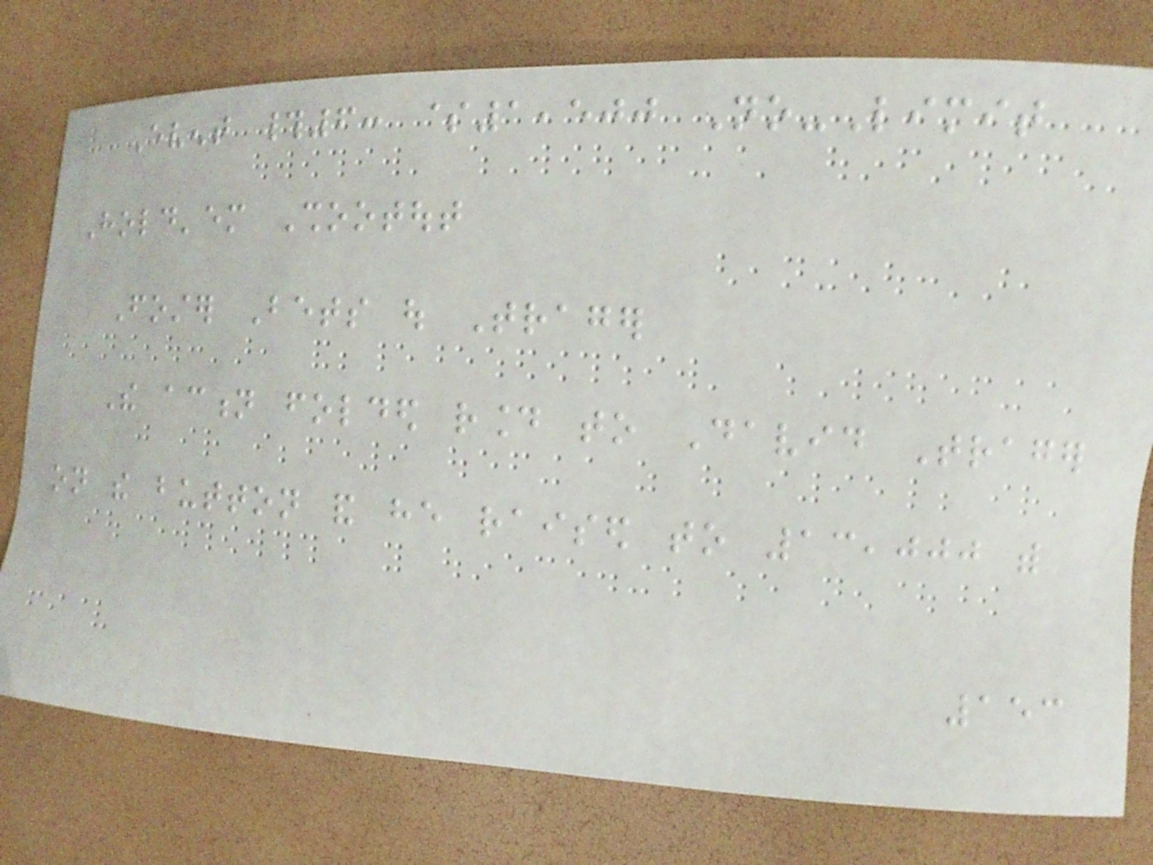Event #6: $1,500 No-Limit
Hold'em Shootout
Foster Bets out Trager
The action folded round to David Trager
on the button and he raised to 13,000 with
153
